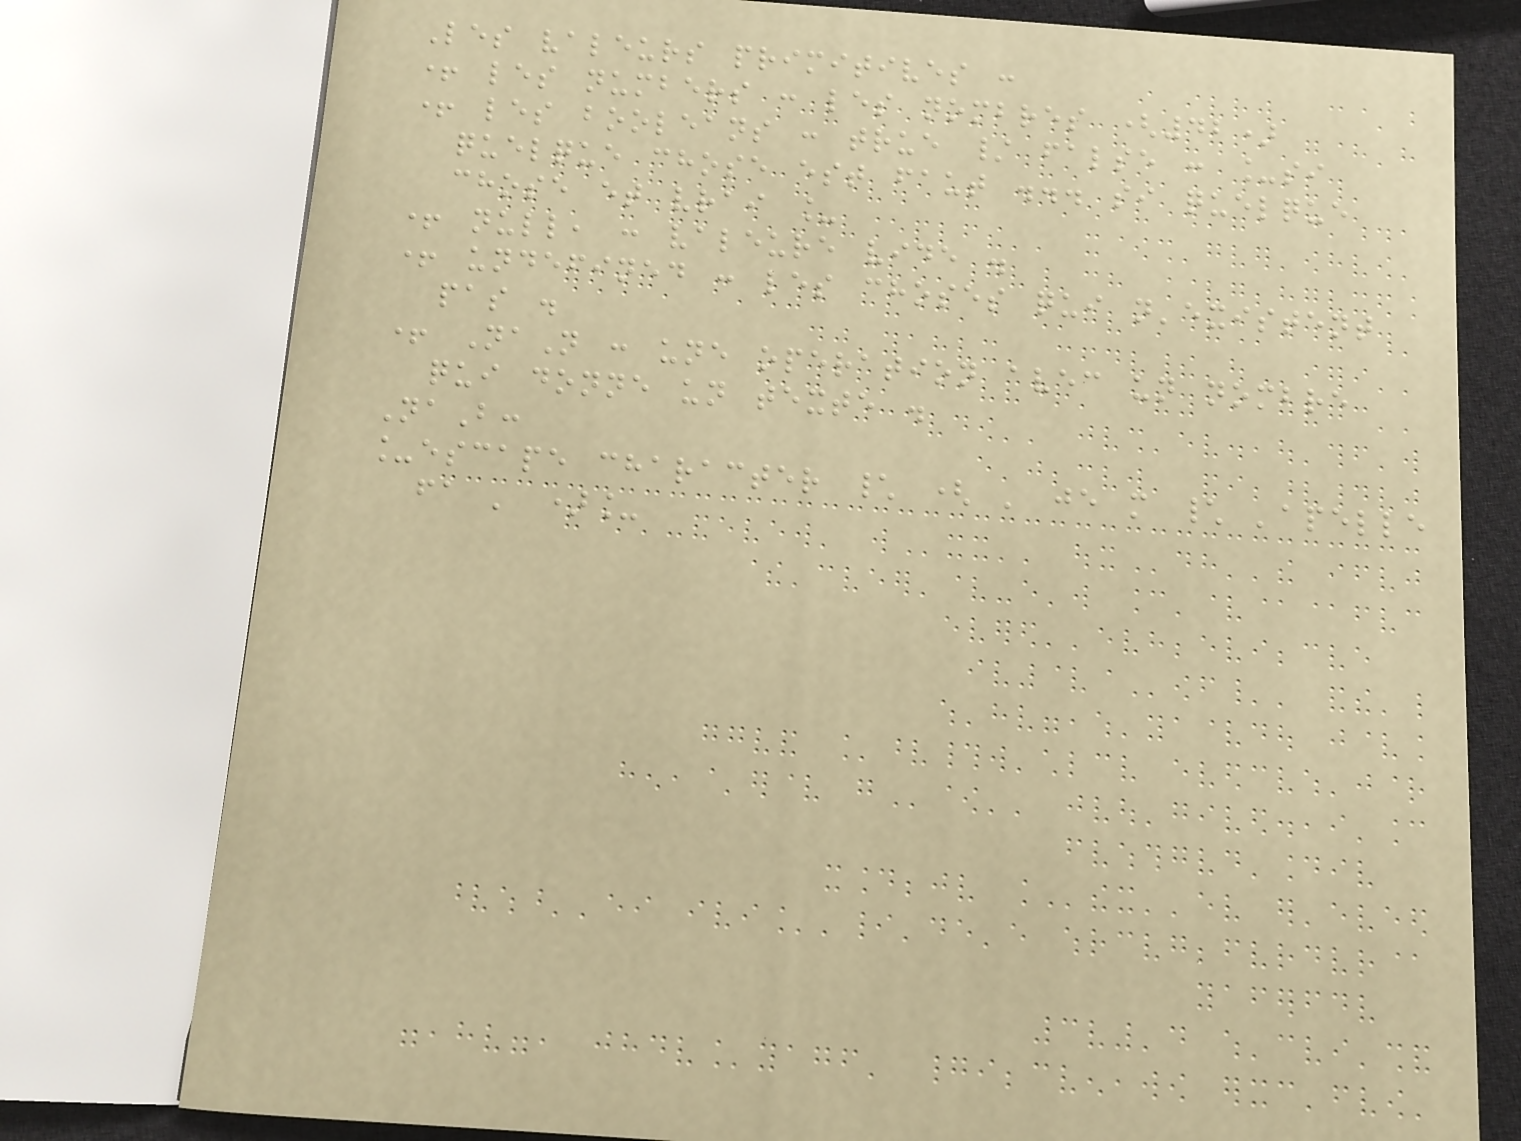Les valeurs primitives :
+ les numbers : les nombres (42)
+ les booleans : true / false : _si
quelque chose est faut ... si quelque
chose et vrai _
+ null, : valeure vide .
+ undefined : les choses qui n'existent
pas .
+ NaN : une operation avec un nombre
qui donne un texte .
NaB:
_escape character \ ( ' je m \ 'apelle
fa ' )_
